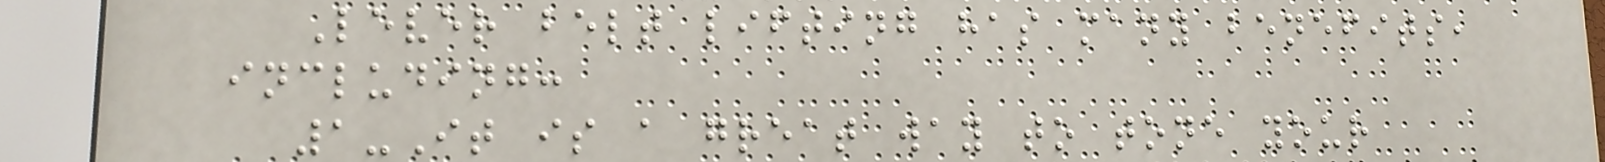Lever belt lifting has many benefits,
including:
1-It is a great way to tone your
